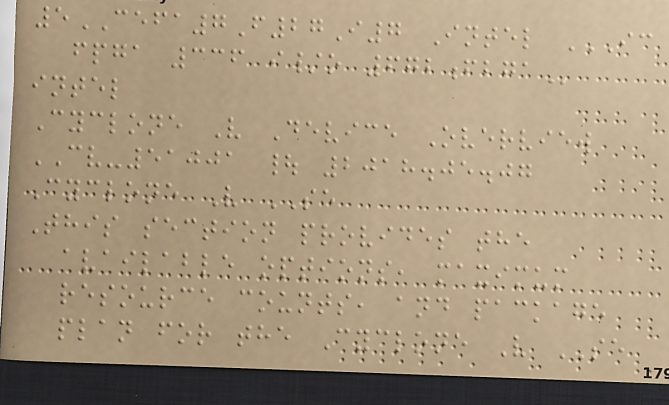5CEFA7F27I7 Intel IC
FPGA 336 I/O 672FBGA
intel
Cyclone V Device Overview
CV-51001 | 2018.05.07
Cyclone V SE
This section provides the
available options, maximum
resource counts, and package
plan for the Cyclone V SE
